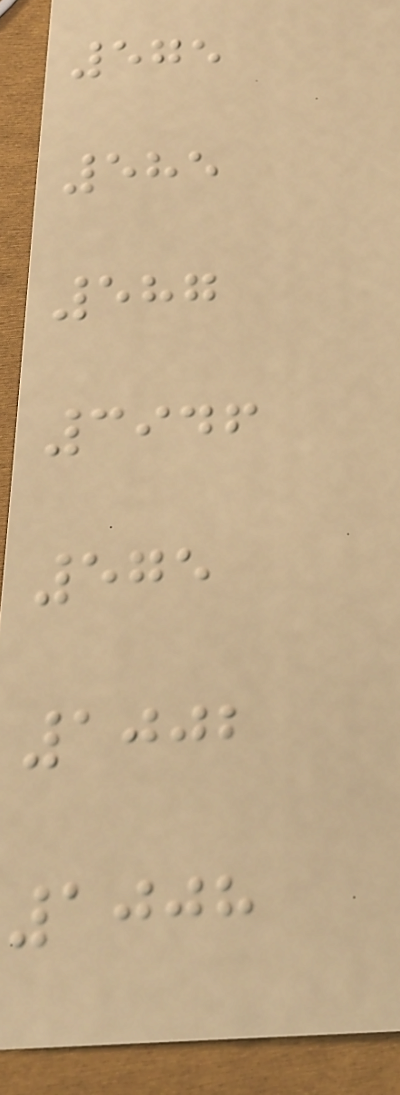575
585
587
3946
575
1002
1008
